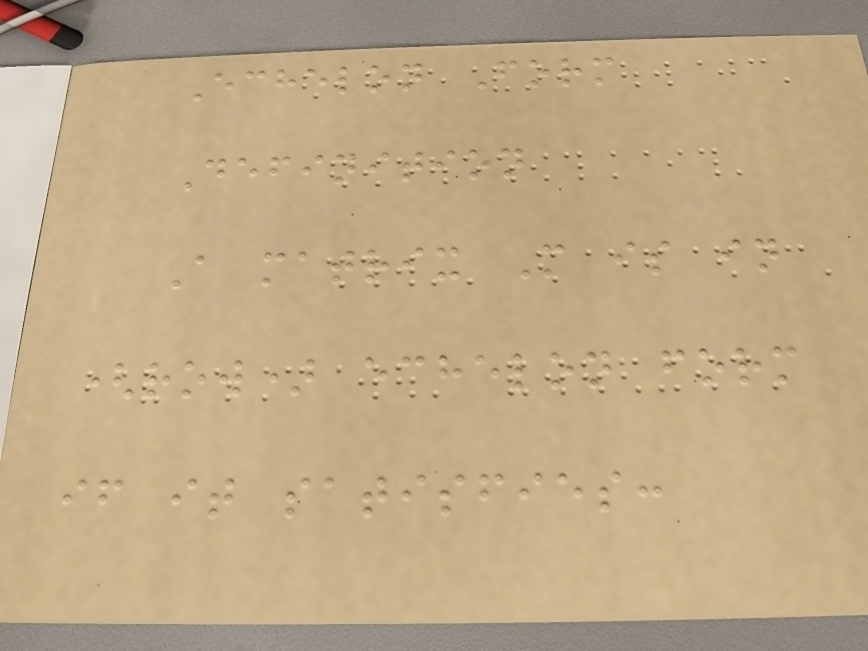Echelon Form
Definition
A matrix M is in
(row) echelon form
if it satisfies:
